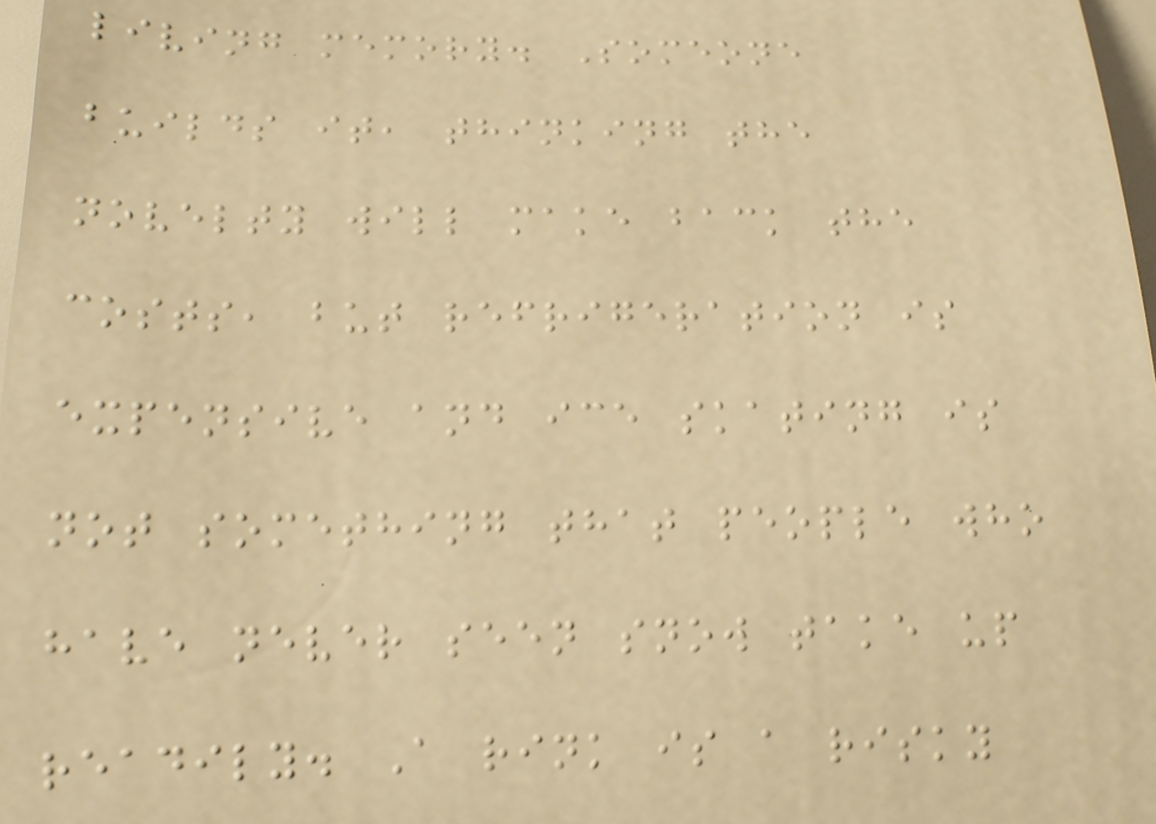living memory. Someone
builds it, thinking the
novelty will make back the
costs, but refrigeration is
expensive and ice skating is
not something that people who
have never seen snow take up
readily. A rink is a risky
